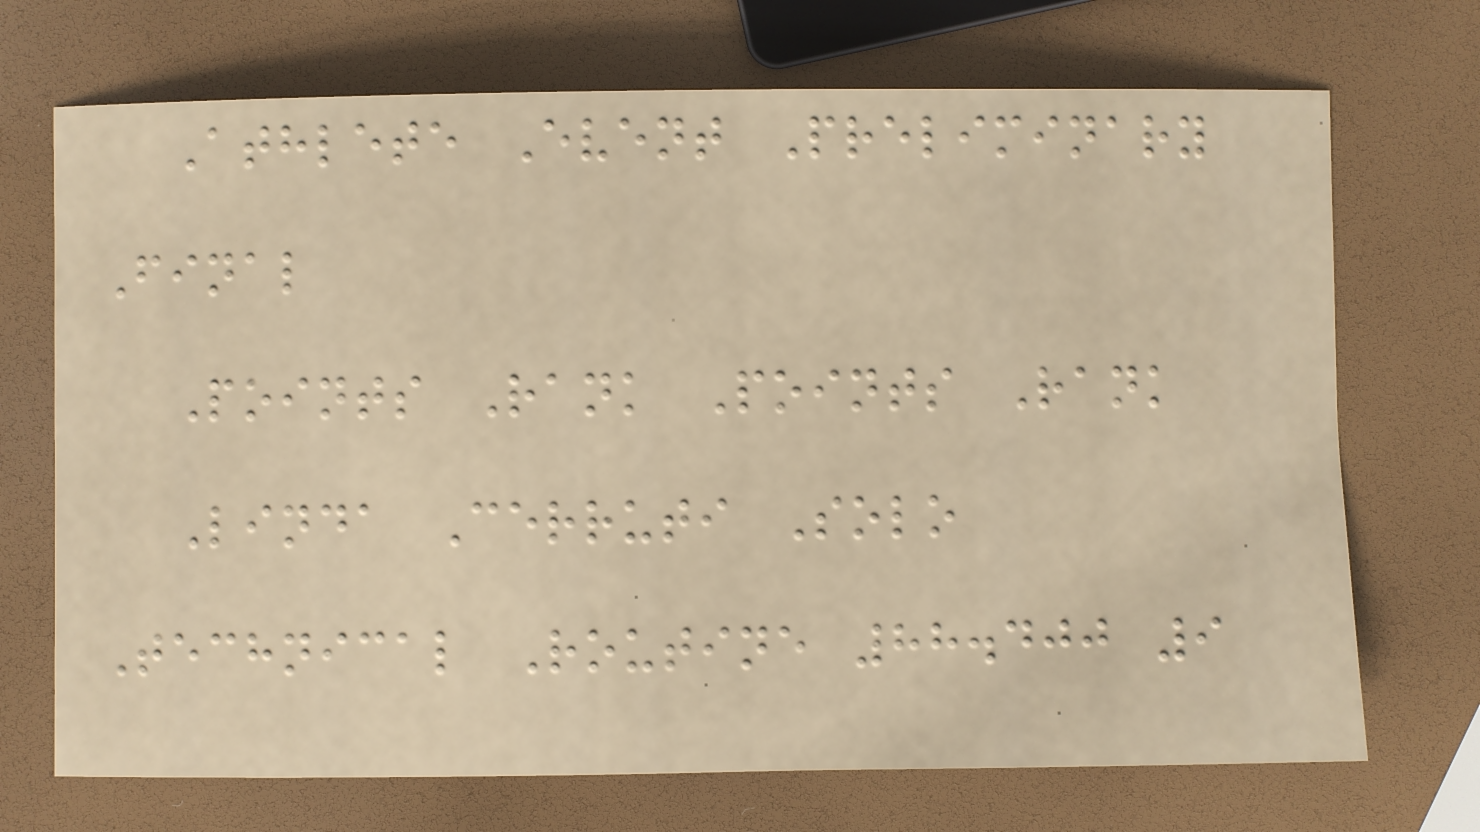Athlete Event Preliminary
Final
Points Rank Points Rank
Linda Cerruti Solo
Technical Routine 88.400 9
